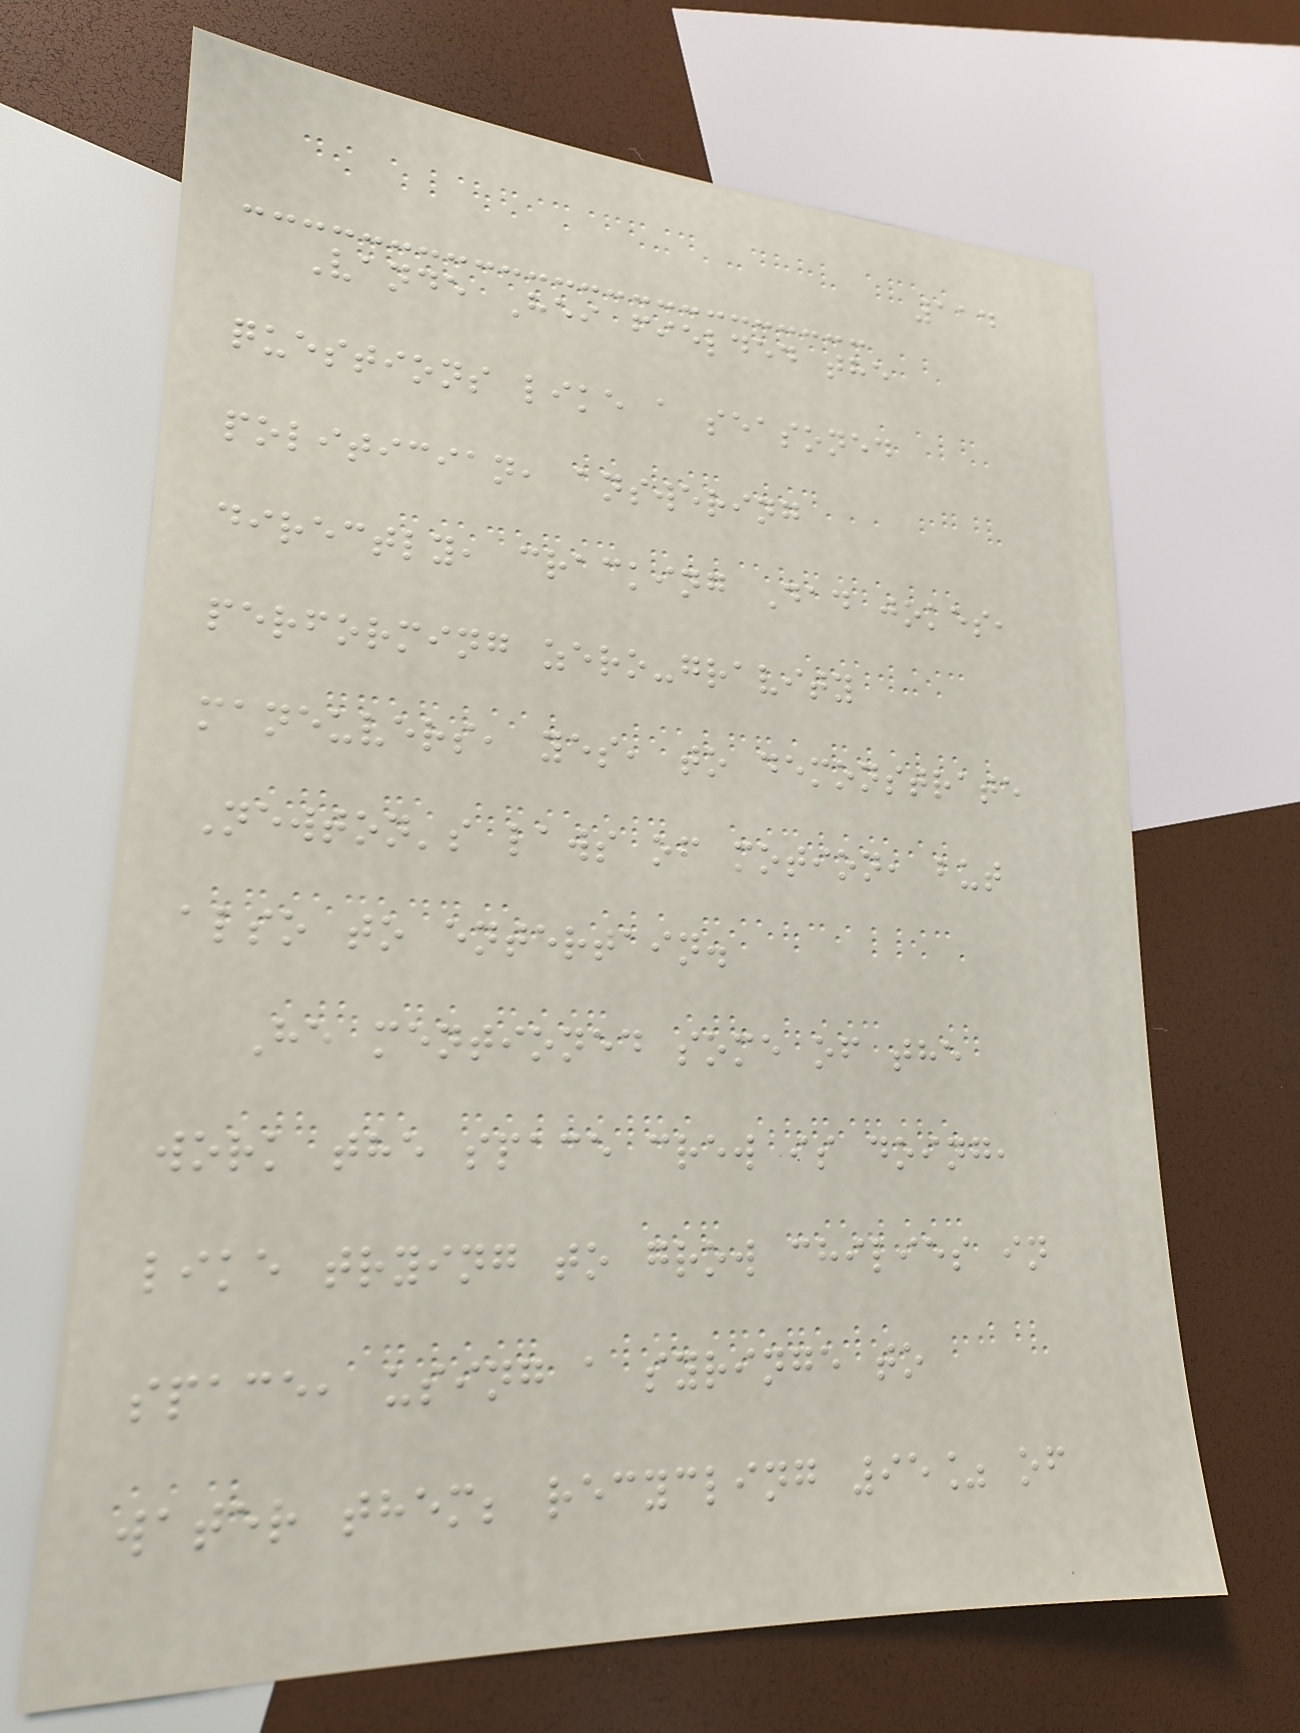114
Vande Hei fielded the
questions like a seasoned
politician, answering
directly, cracking Dad jokes,
performing zero-gravity
maneuvers, yes, to demonstrate
Newton's laws of motion, but
also to entertain.
He mentioned some of the
work the space crew is doing,
like trying to grow chilies in
space, using a syringe to
water them; recycling 95% of
